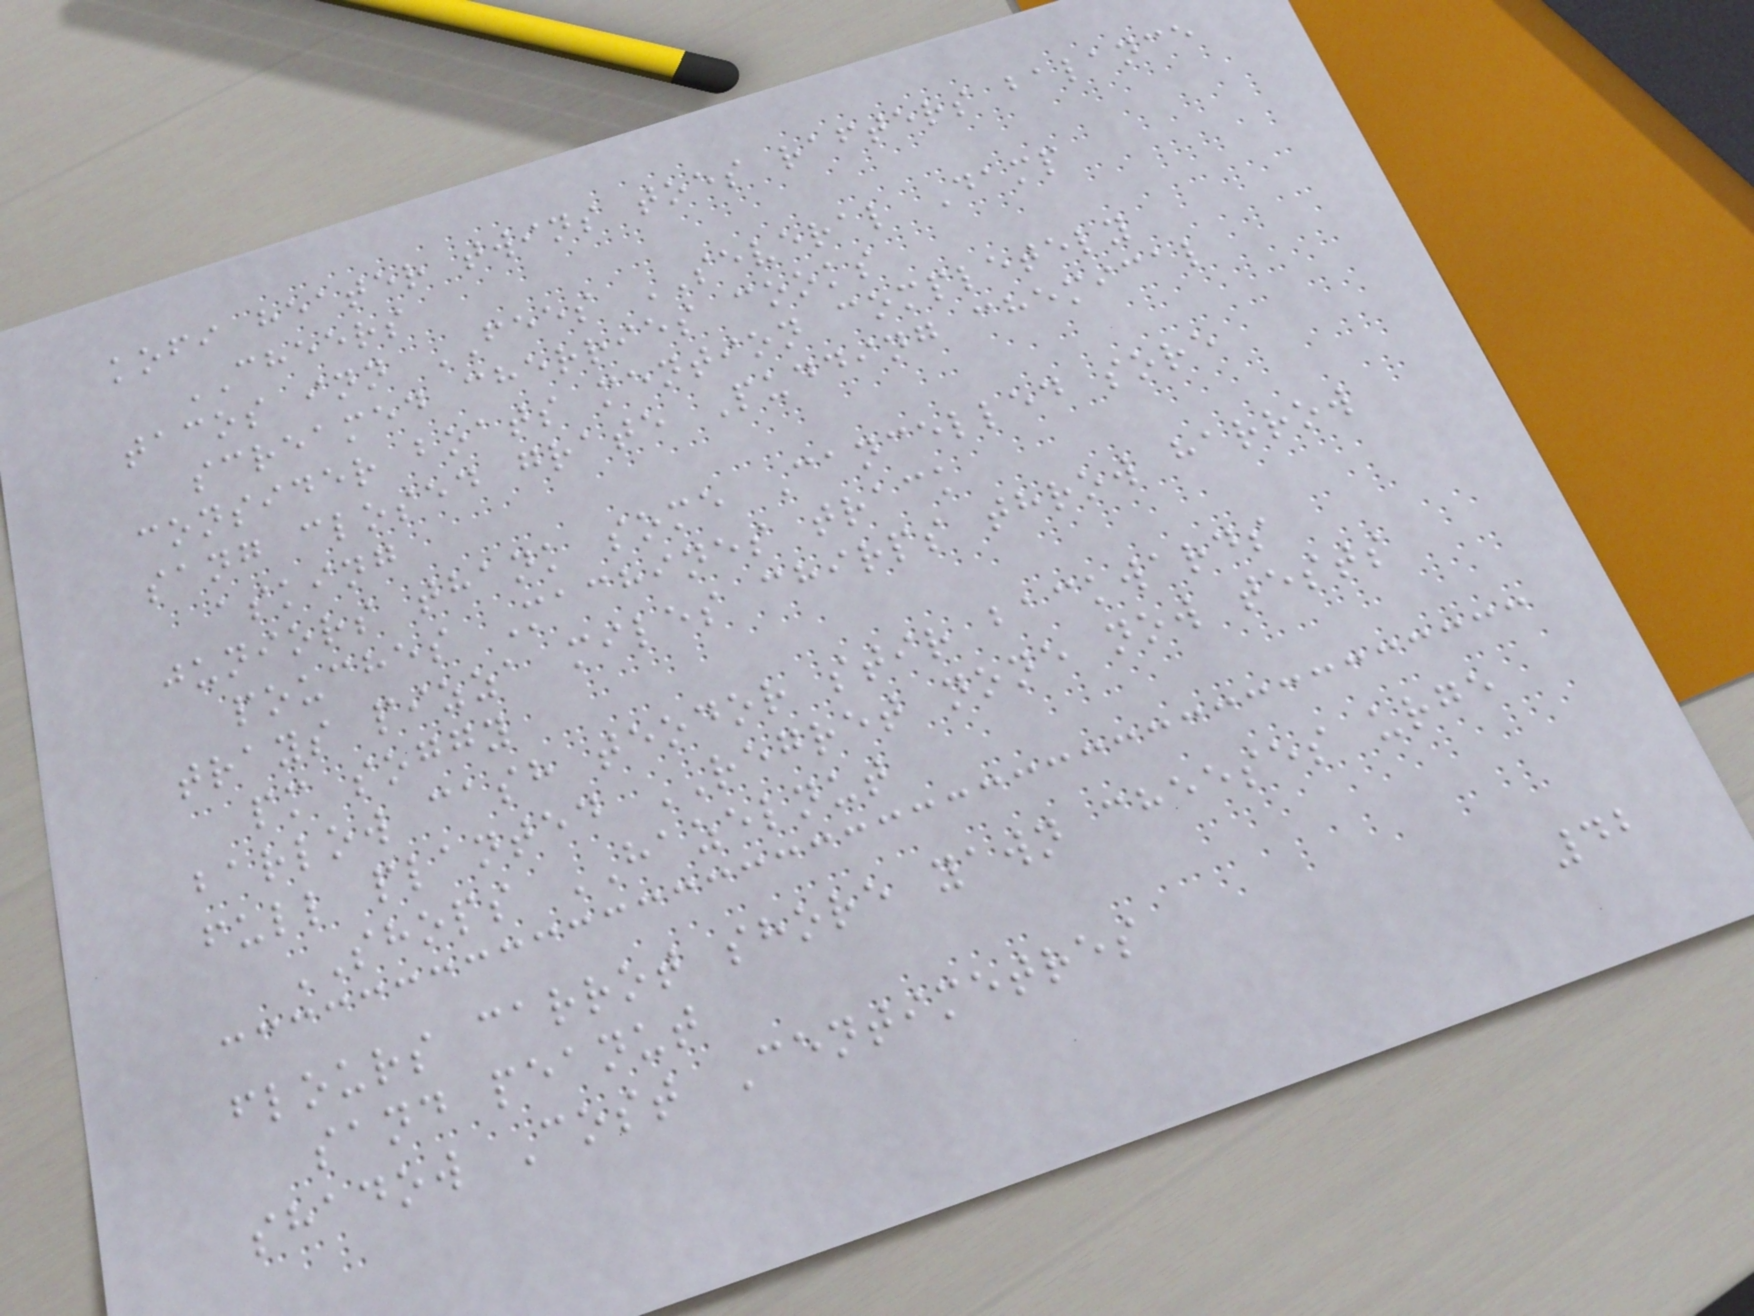kofi heater twins toes rafters balance
CHEERS
tacos inn FEES SEVERAL Damp
screamed cherries cooks
consider boats mention completely
sang closed grate Pudding chemical
asking
juniors thank some Cancelled sore
pouches Machines track
trays pizza miles chirps throw harrow
pm soggy
barlow cash teodor stir backwards
full planted REGRET none now tests
SHOPS HAZELNUT
flours carrot shore yawn cheeses urge
sand peanut
shadow Cost Centimetres
42
